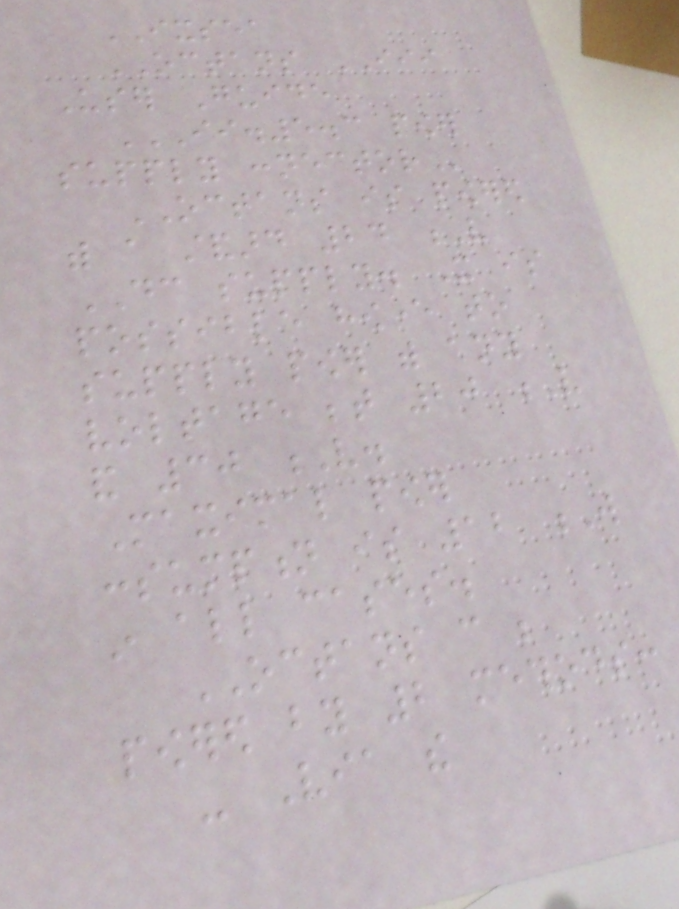IXSEA
OCTANS III
User Guide
II.5.3 POWER
SUPPLY CONNECTOR
OCTANS is powered
with a standard 24 V
DC supply. It is
possible however to
supply power with any
voltage between 20 V
and 30 V.
Maximal power
consumption is 12 W
in all cases.
OCTANS can be
powered by 2 methods:
- Via the
